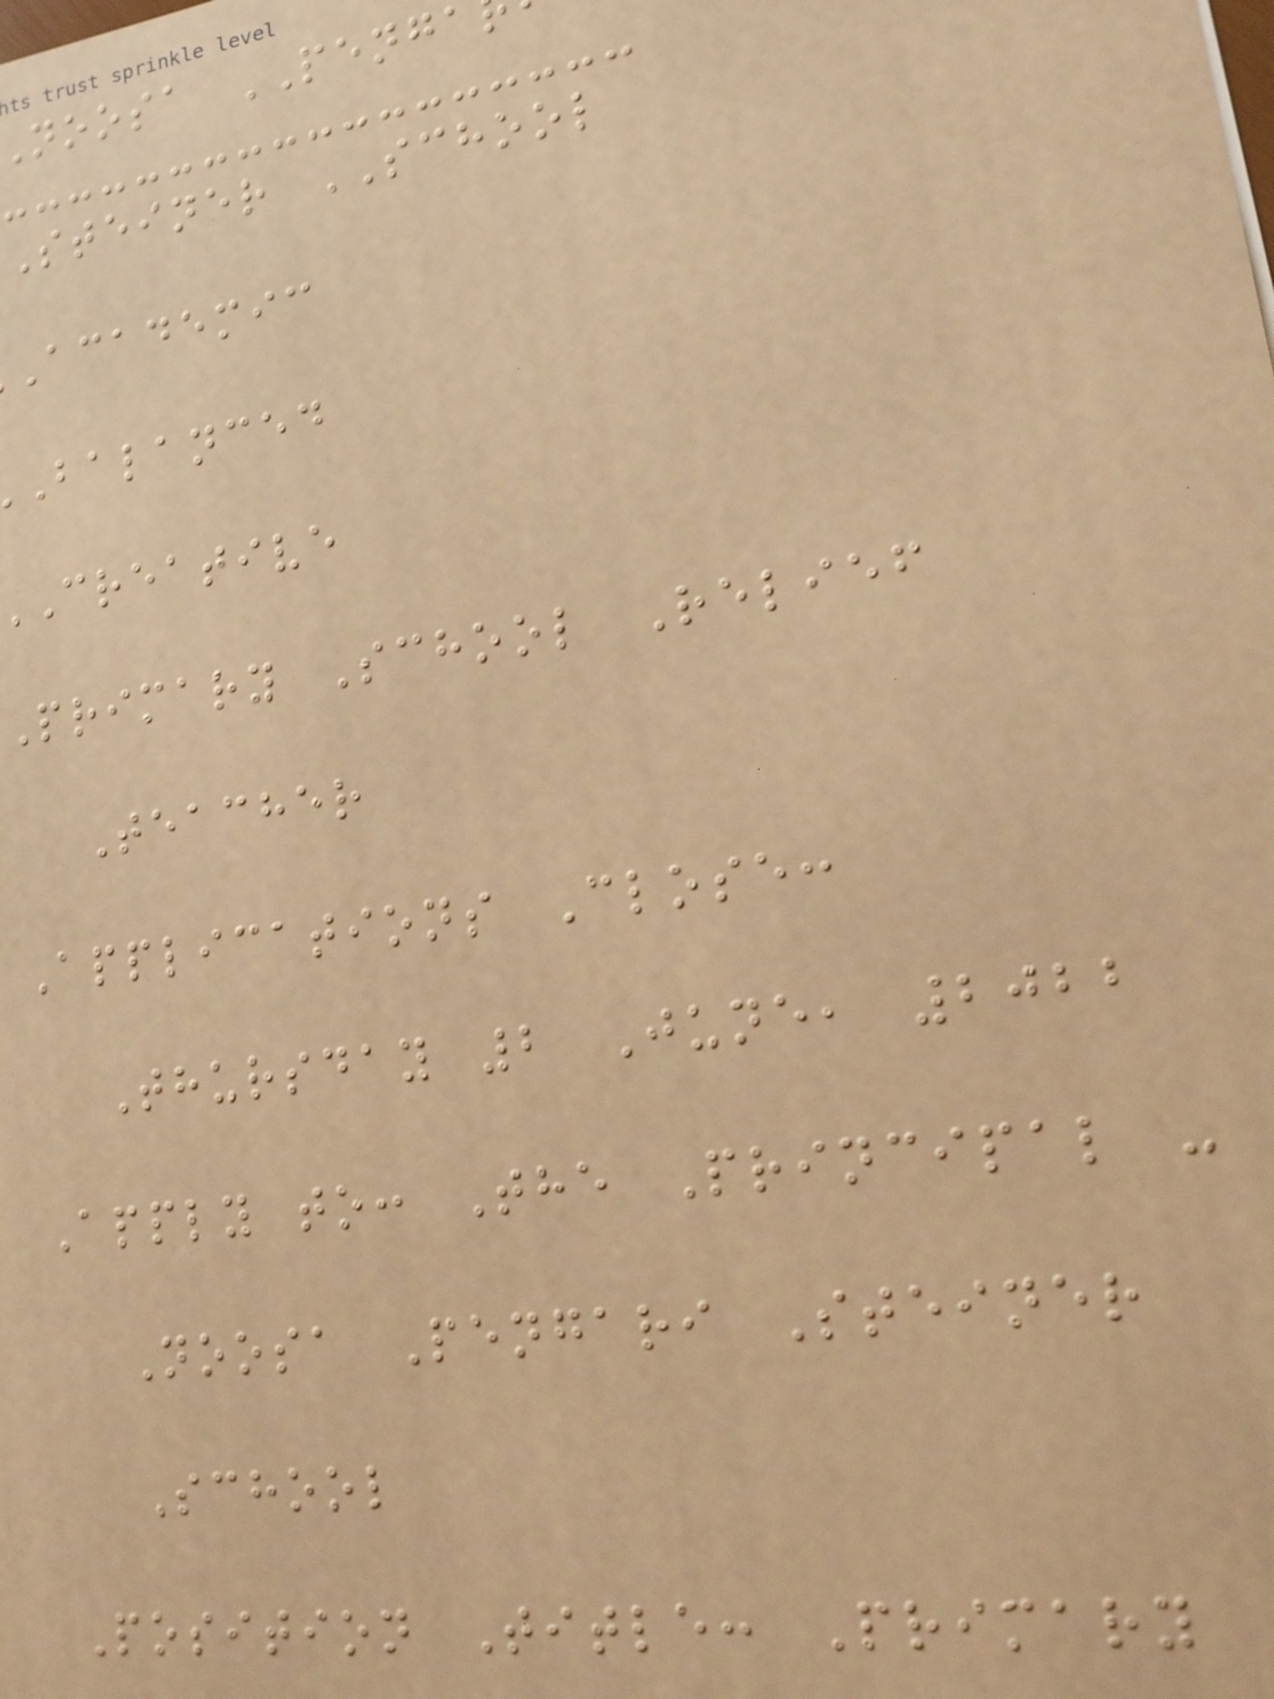noosa PENGA
steiner SCHOOL
academic
balanced
creative
Primary School Relief
Teacher
Applications Close:
Thursday 2 June, 2022
Apply to: The Principal -
Noosa Pengari Steiner
School
Position Title: Primary
